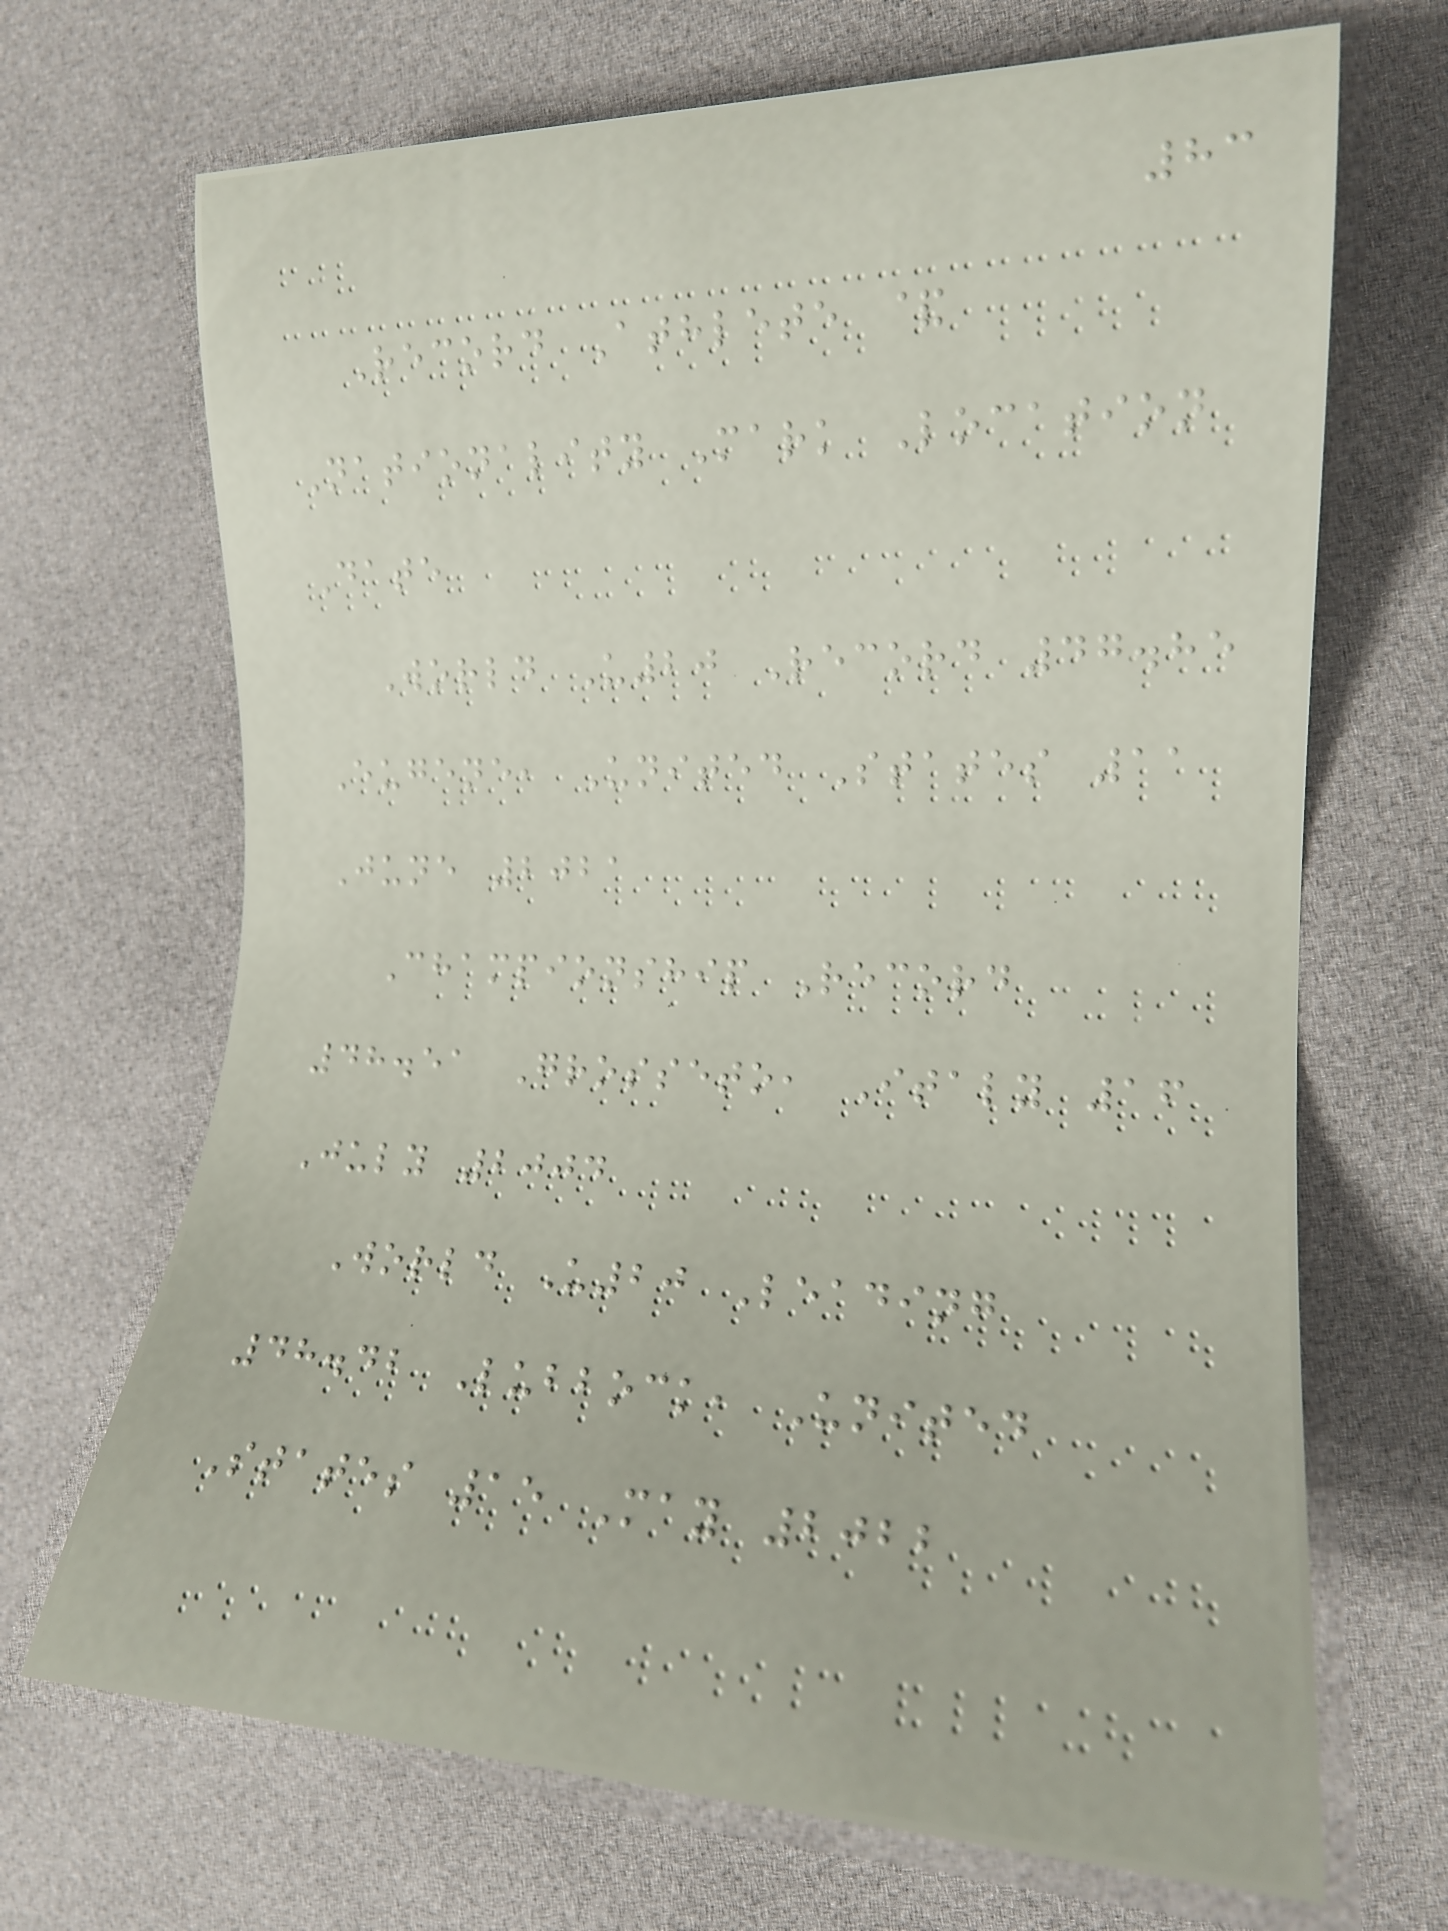83
Record Athlete &
Nationality Mark Location
Date
World U20 Record 47.85
Eugene, United States 11
June 2021
Championship Record
48.51 Grosseto, Italy 16
July 2004
World U20 Leading
48.42 Lubbock, United
States 15 May 2022
